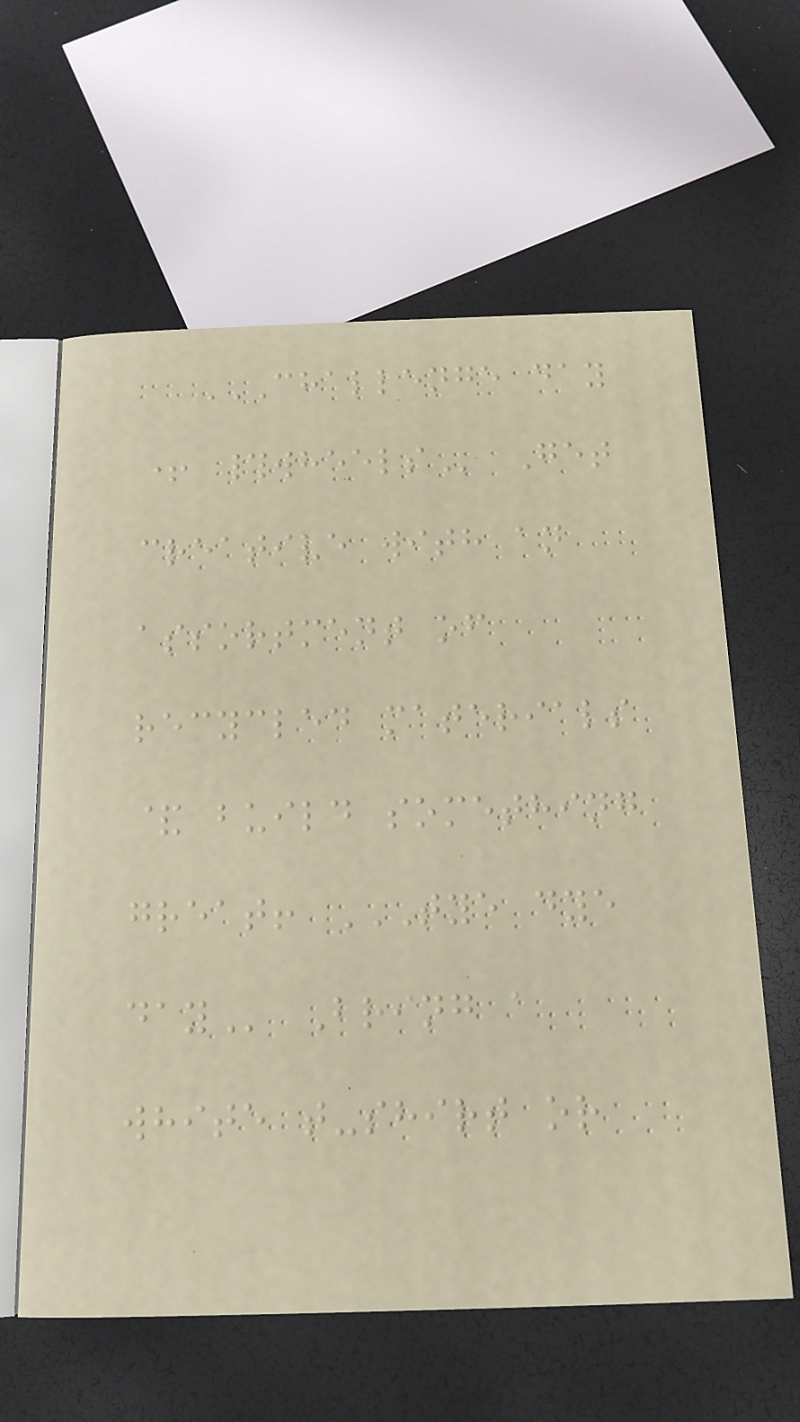CHALLENGE DAY
+ #WHEELS Get
creative with an
assortment of
recycled materials
& build something
great! TYE DYE
DAY Bring a
white t-shirt or
